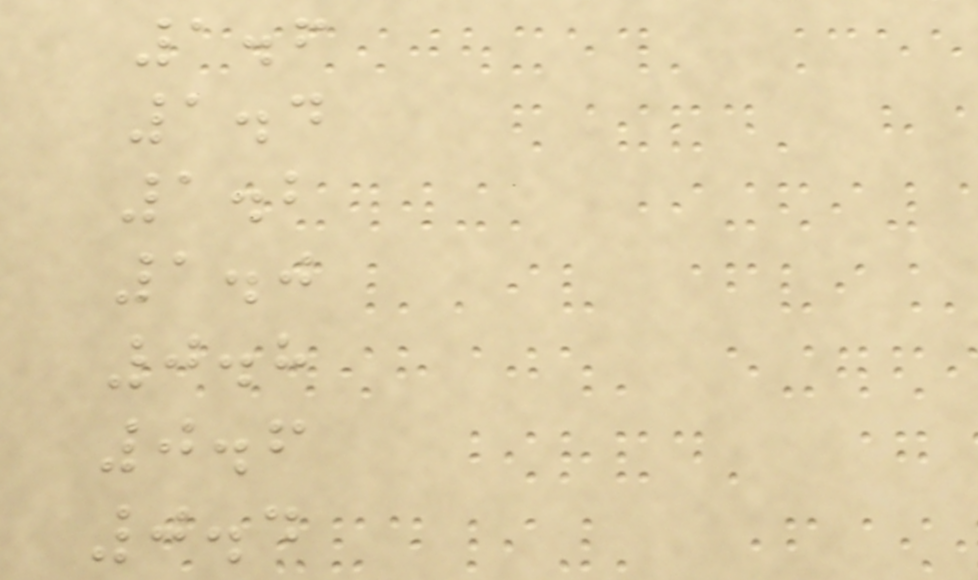1.6
1.4
1.2
1.0
0.8
0.6
0.4
